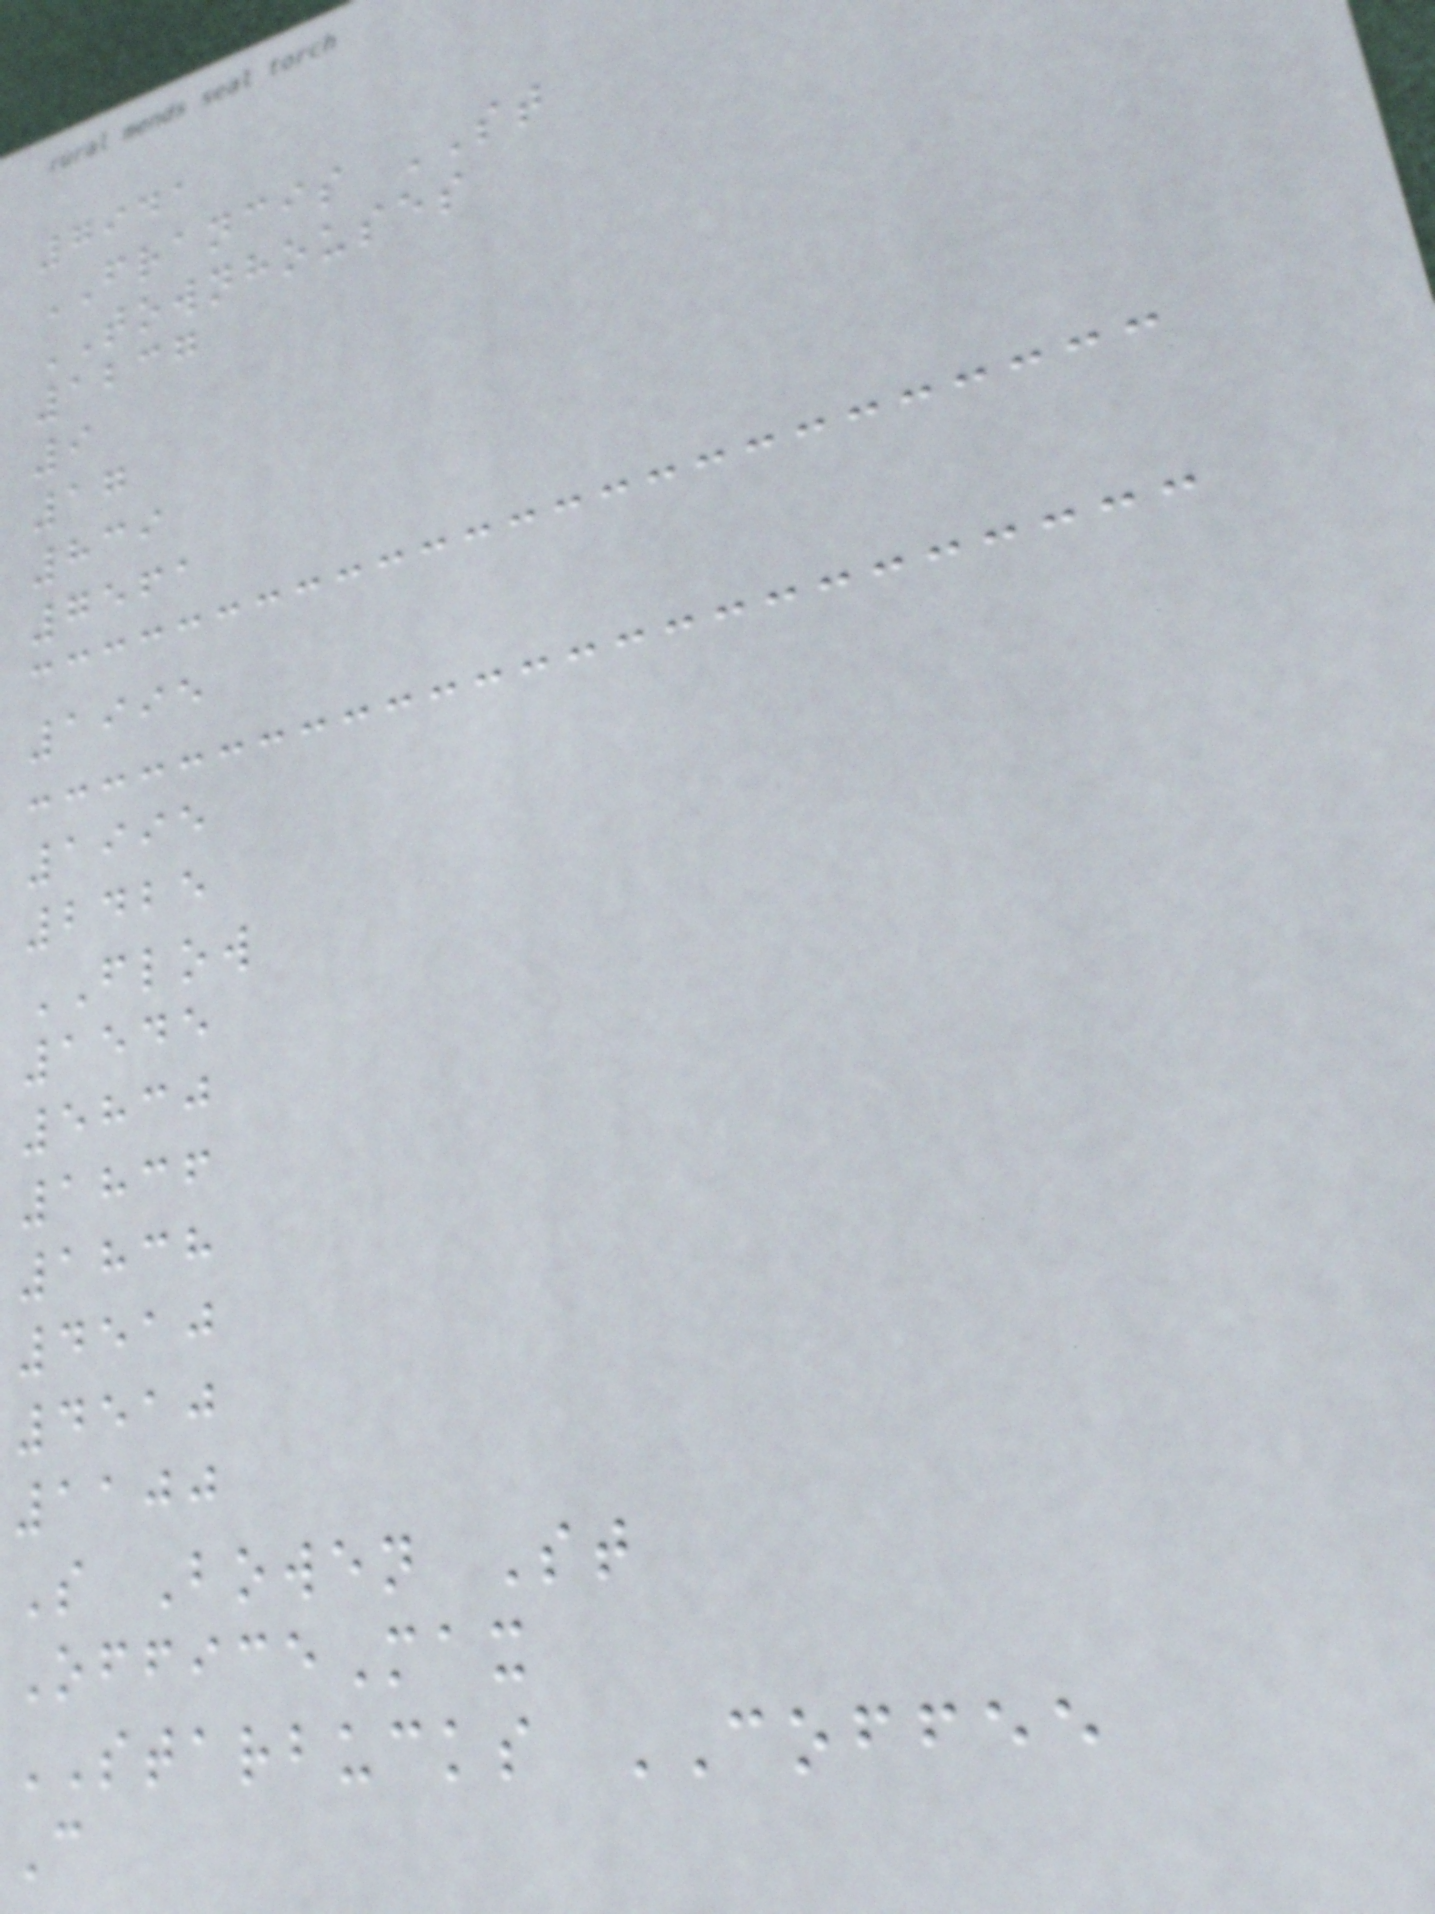7941
FRANCIS ST
TOWNHOUSES
1237
9
17
839
7561
1995
1995
2425
FLOW
1545
5830
1836
1838
4510
4510
1100
S Bowen St
OfficeMax
STARBUCKS COFFEE
C
